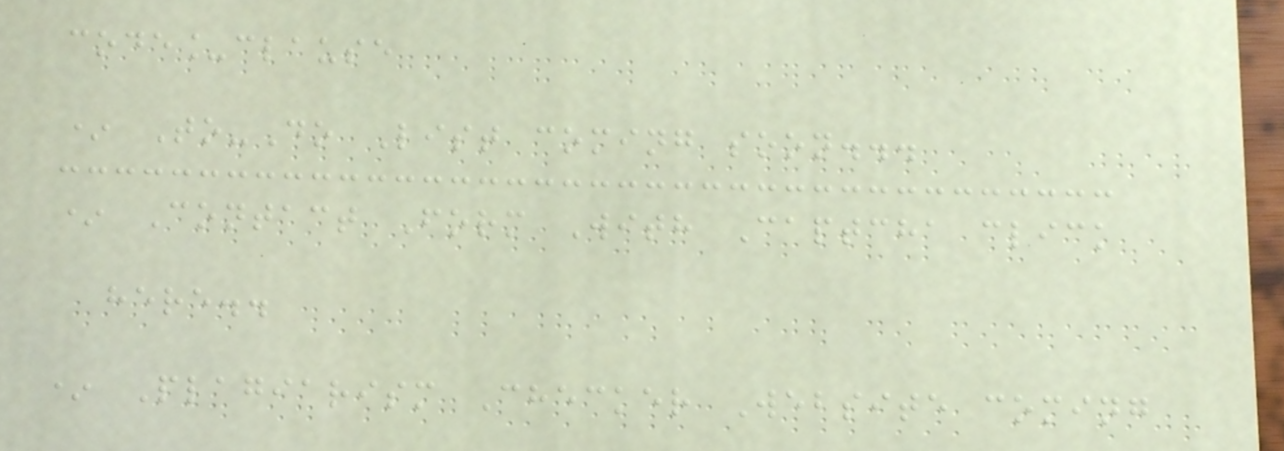code_clause
* To-Do List coming soon...
* Contact Form With Captcha click
here..
* Plagiarism Checker Website coming
